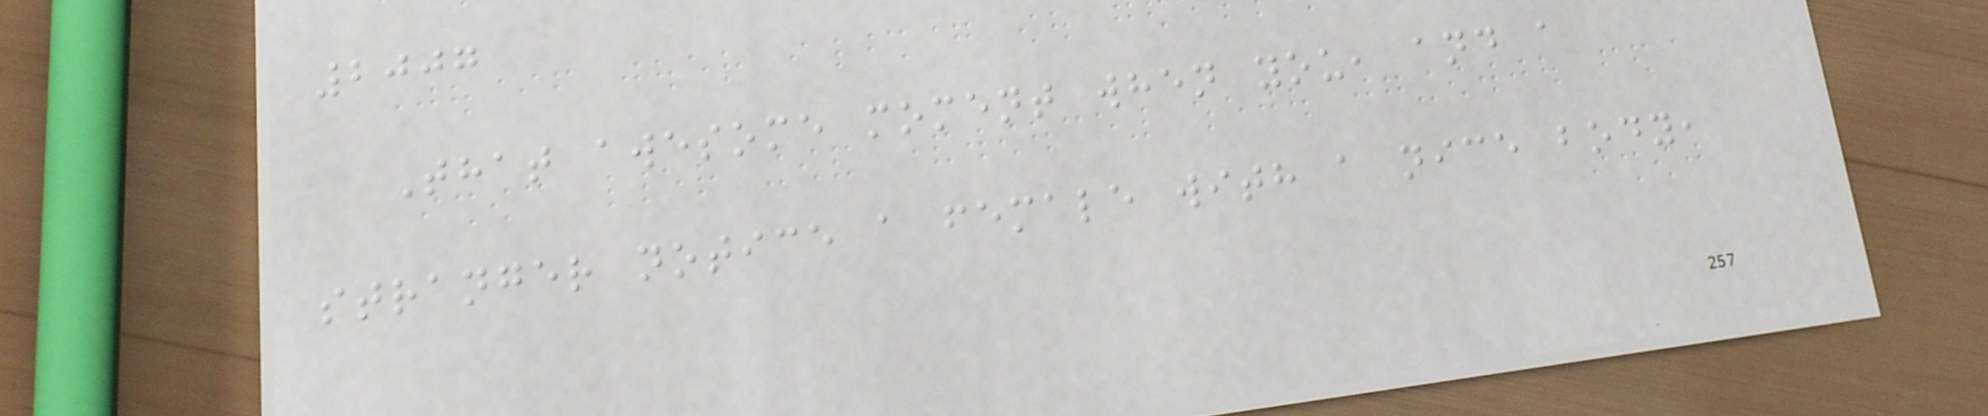2007
That awesome moment when you, and a
stranger notice a female with a nice body,
